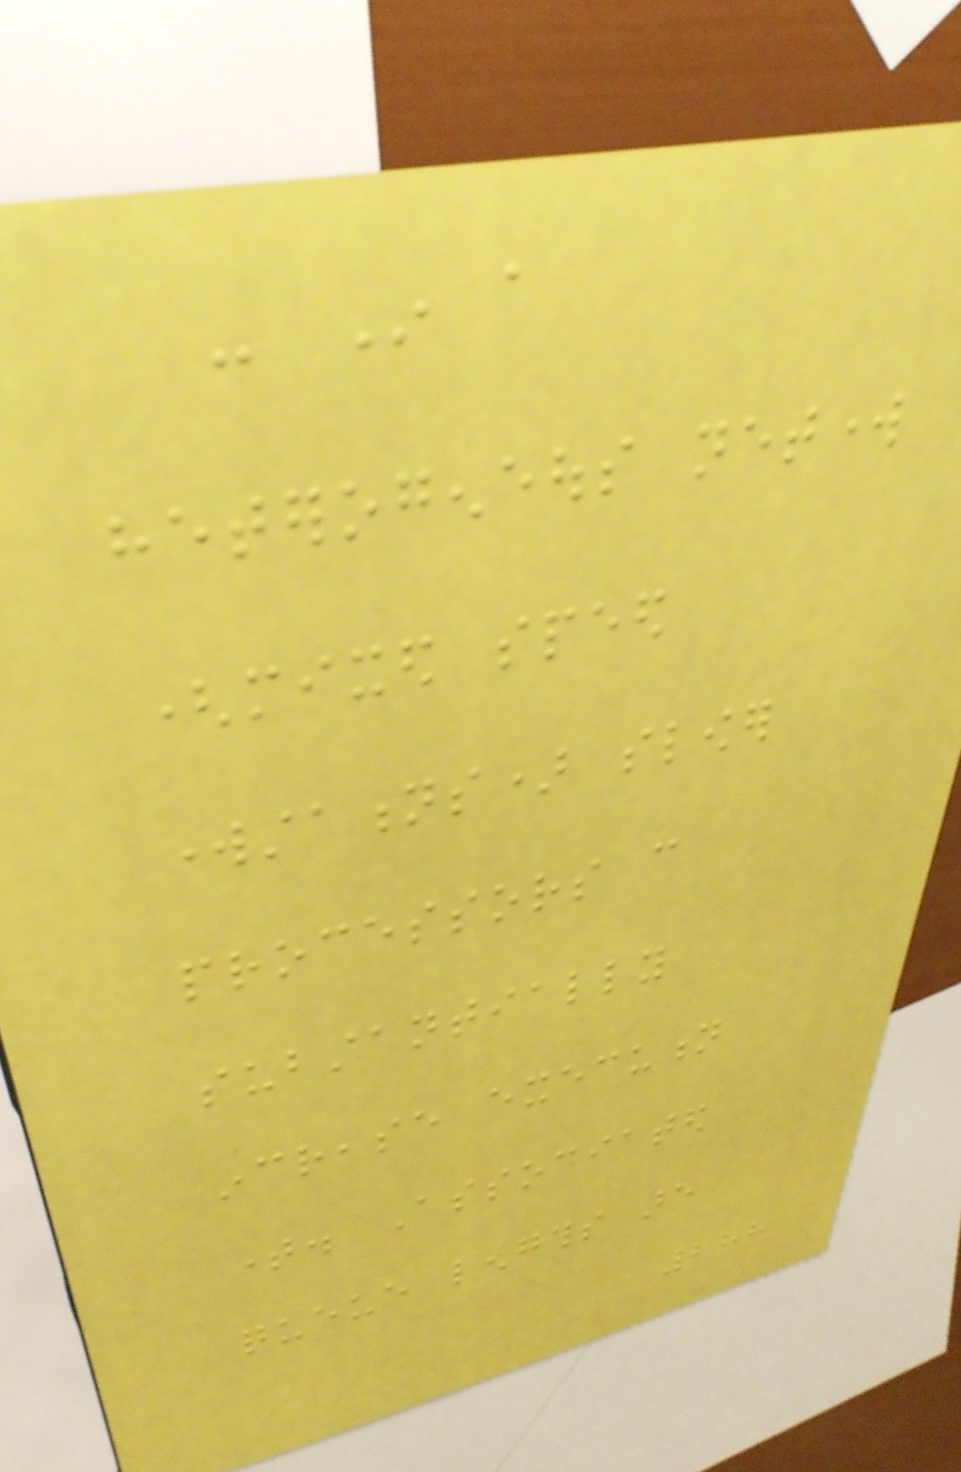- In a
heterogeneous network
(mixed speed
workstations) slower
processors can
substantially
increase execution
time. Associated
queue lengths are
288
